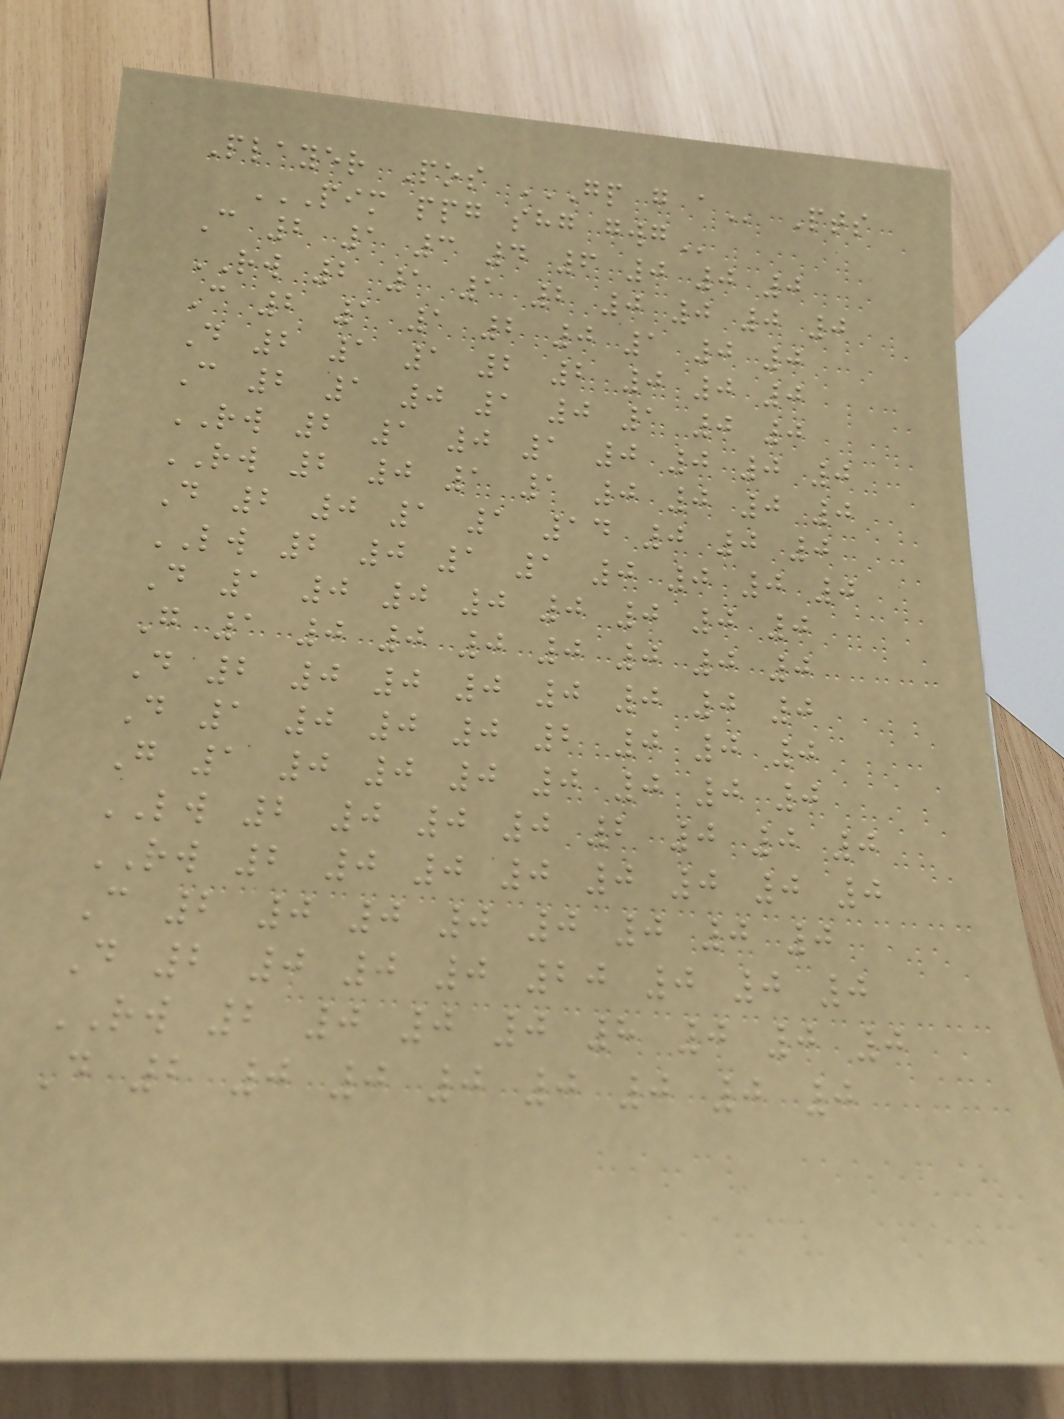Player Pos GP G A Pts
PIM PPG SHG GWG
C 2 1 3 4 6 0 0 0
RW 2 1 1 2 0 0 0 0
C 2 1 1 2 0 1 0 0
D 2 1 1 2 2 0 0 0
C 2 1 0 1 0 1 0 0
RW 2 1 0 1 0 0 0 0
RW 2 0 1 1 0 0 0 0
D 2 0 1 1 14 0 0 0
LW 2 0 1 1 0 0 0 0
D 1 0 0 0 0 0 0 0
G 1 0 0 0 0 0 0 0
D 2 0 0 0 0 0 0 0
D 1 0 0 0 2 0 0 0
G 1 0 0 0 0 0 0 0
LW 2 0 0 0 2 0 0 0
RW 2 0 0 0 0 0 0 0
C 2 0 0 0 0 0 0 0
D 2 0 0 0 20 0 0 0
RW 2 0 0 0 8 0 0 0
D 2 0 0 0 0 0 0 0
